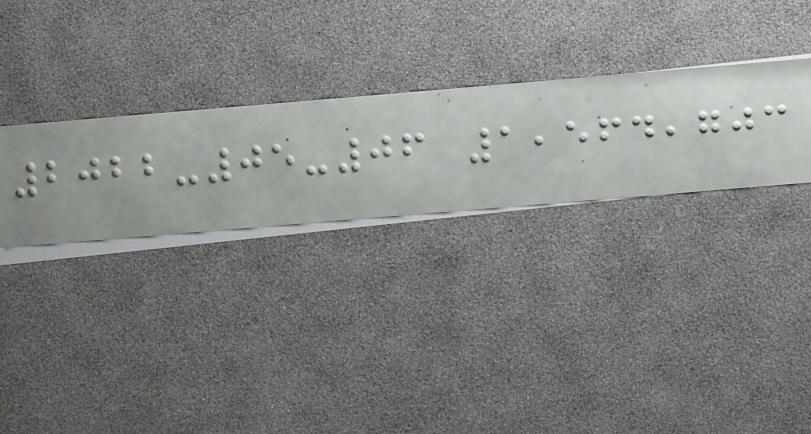2022-05-06 1,564,703
